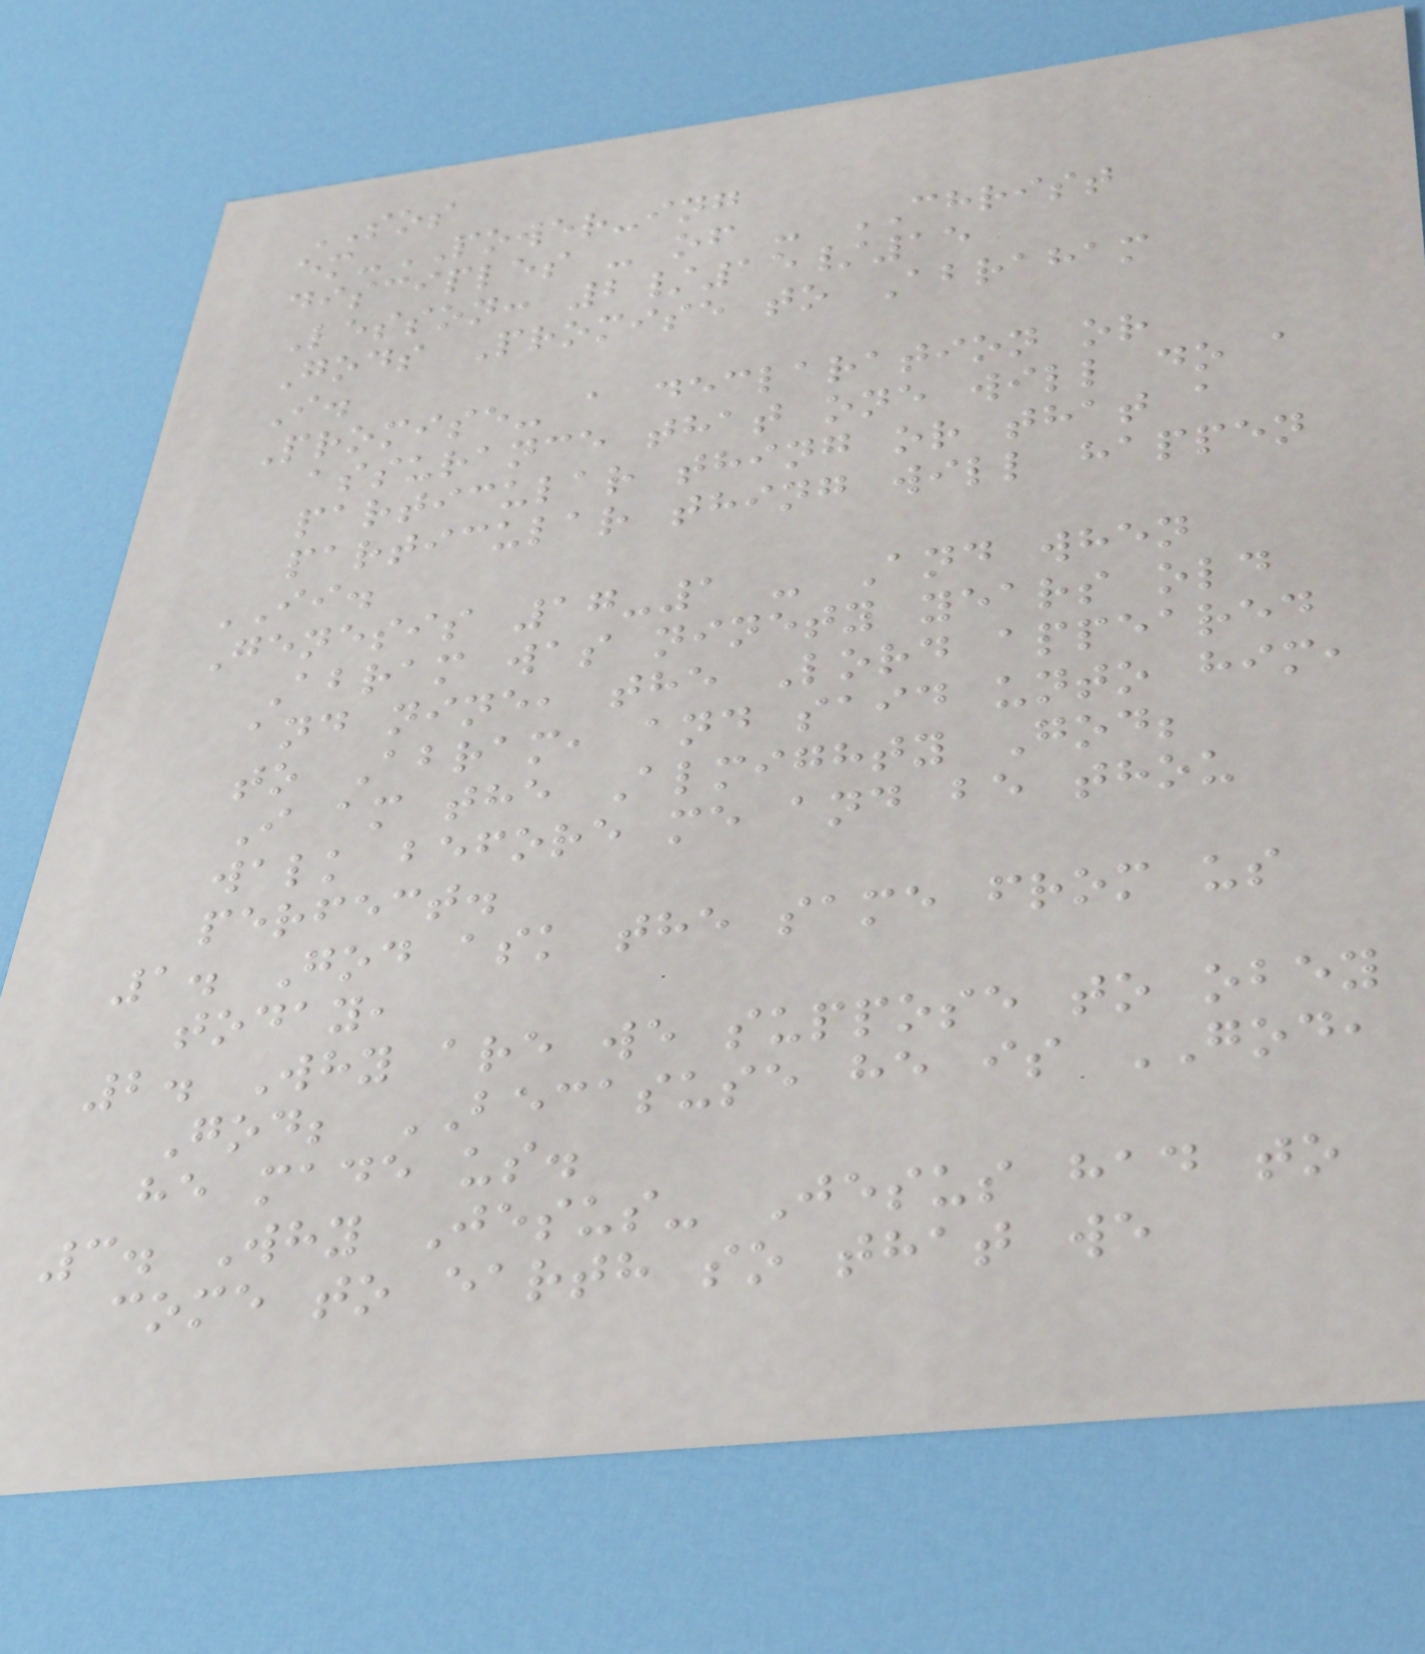SOS
em-POWER-ing
disciples - of - CHRIST
Lesson: 2/15/15
Gods Promise to Abraham
I.
Promise- a declaration or
assurance that one will do a
particular thing or that a
particular thing will happen
II.
Genesis 17-1 - And when
Abram was ninety years old
and nine, the Lord appeared
to Abram, and said unto him,
I am the Almighty God;
walk before me and be thou
perfect.
1. God ask the same from us
today,
2. Why are we suppose to obey
God; BECASUSE he is GOD,
he made us.
3. Why Jesus- Jesus had to
come to earth so that we
